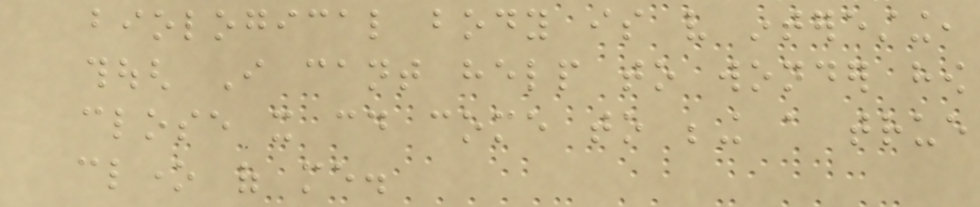biological body is very interesting,
though I cant help to wonder how
close it could come to being a true
clone of me.
